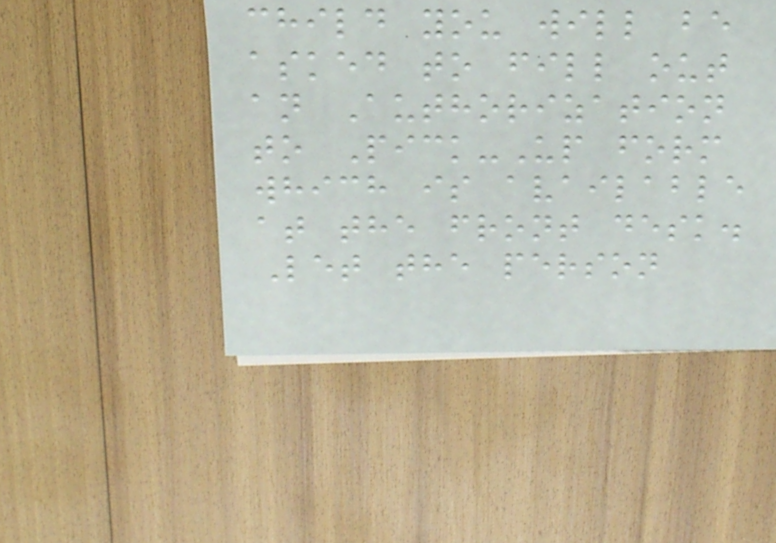child you will be
asked to fill out
an Authorization
to Pick-Up form
which is available
at the front desk.
Let the person
